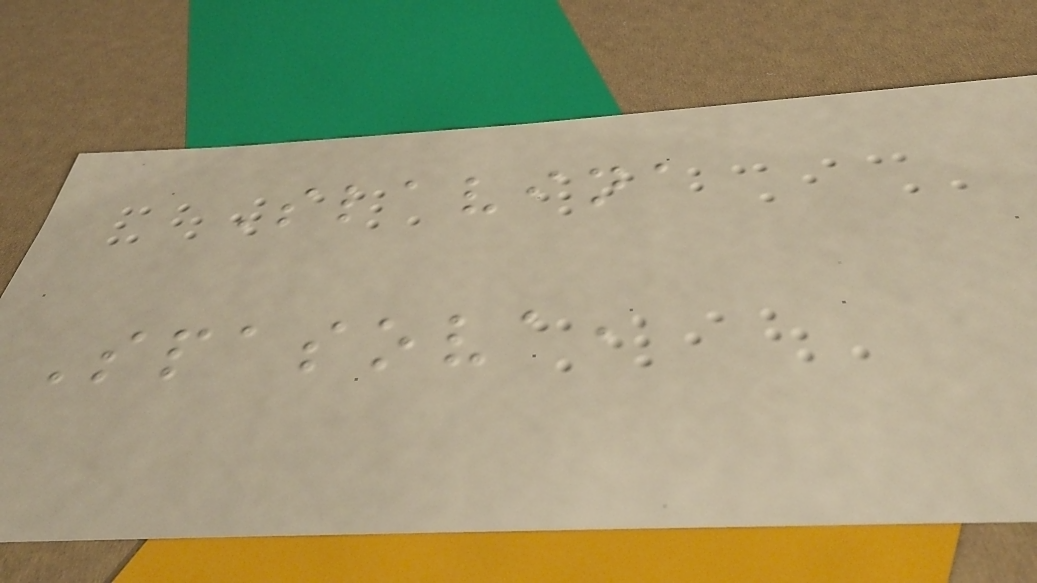Slavina
Spasova,
